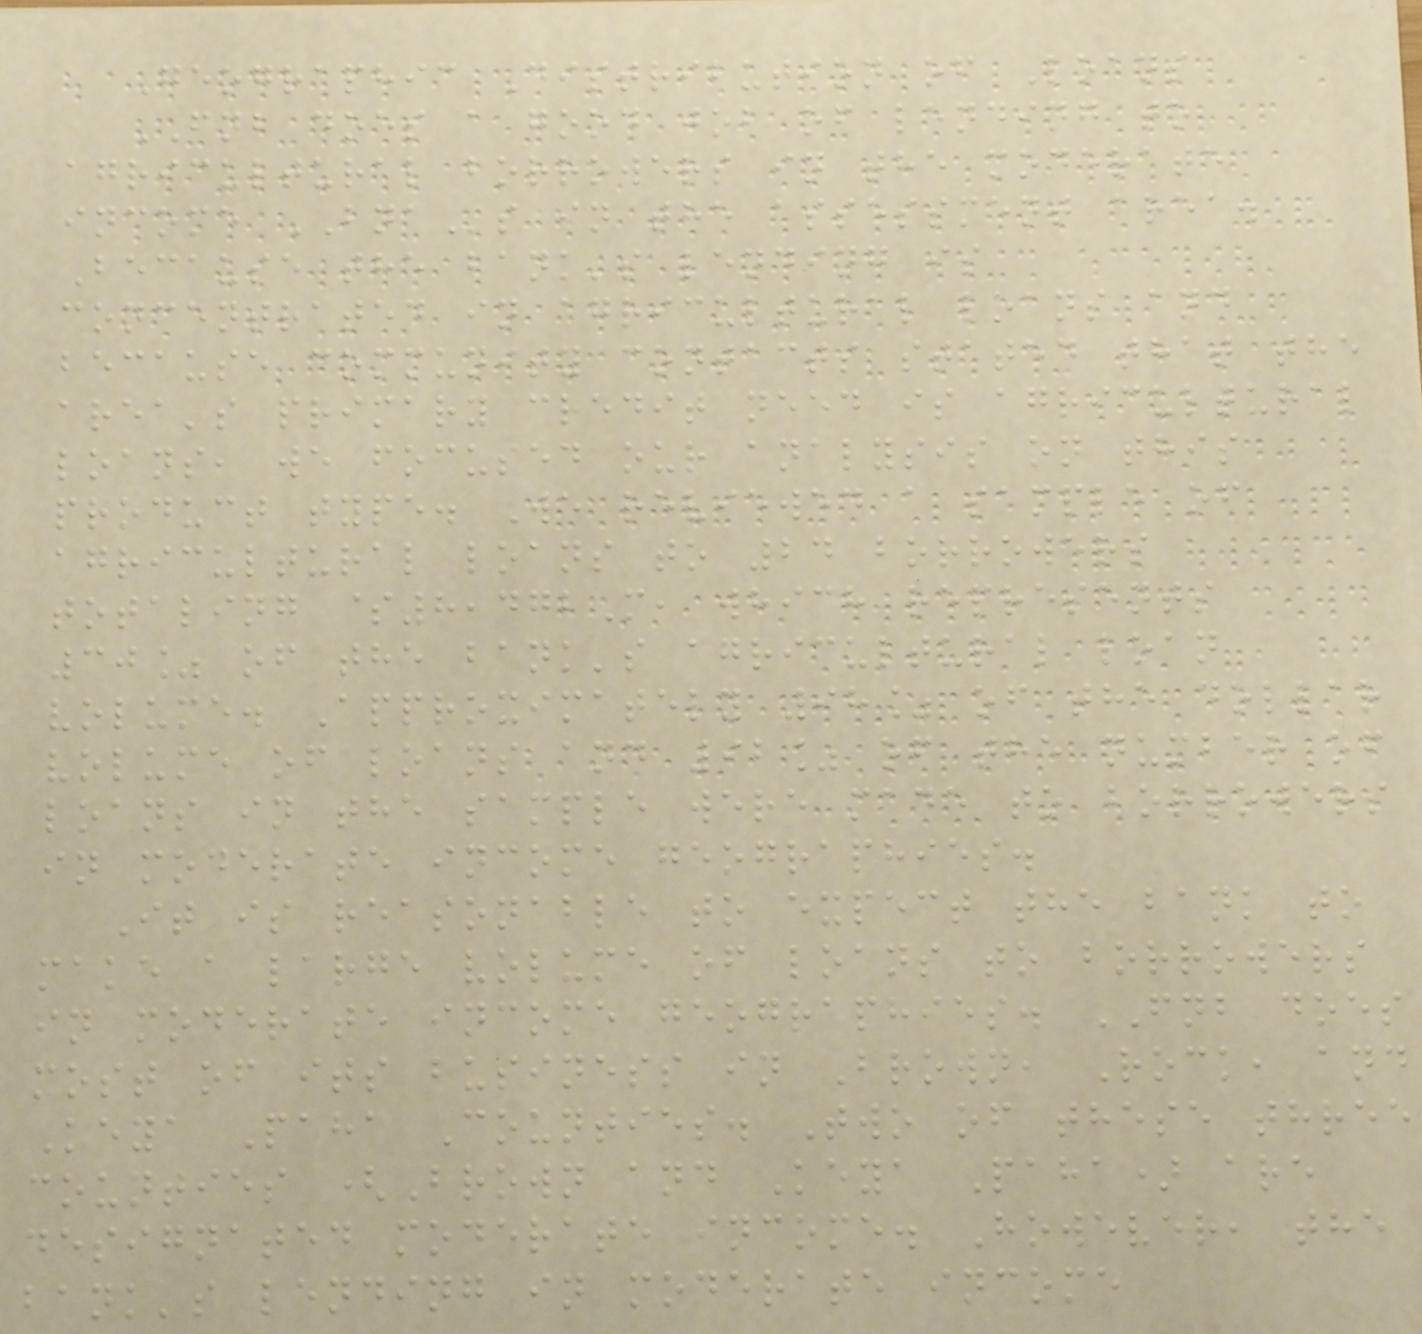Geographic Distribution of Loans
FNB does a good job of lending to
agricultural borrowers in the moderate
income BNAs in the assessment area.
Because the bank's lending is
concentrated in agricultural loans and
because community contacts stated that the
area's primary credit need is agricultural
loans, we focused our analysis on this
product type. We reviewed a sample of
agricultural loans to 24 borrowers
totaling $8,472M, which represents
30% of the bank's agricultural loan
volume. Approximately 98% of the dollar
volume of loans and 92% of the number of
loans in the sample were made to borrowers
in moderate income geographies.
It is reasonable to expect the bank to
make a large volume of loans to borrowers
in moderate income geographies. FNB does
most of its business in Brown, Rock, and
Keya Paha Counties. Two of these three
counties (Brown and Keya Paha) are
designated moderate income. However, the
bank's lending in moderate income
